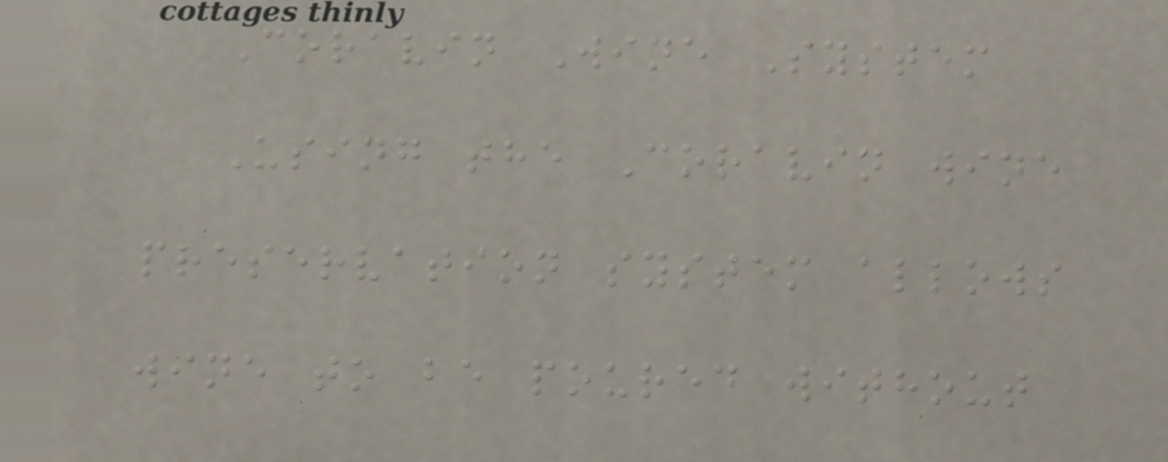Coravin Wine System
Using the Coravin wine
preservation system allows
wine to be poured without
